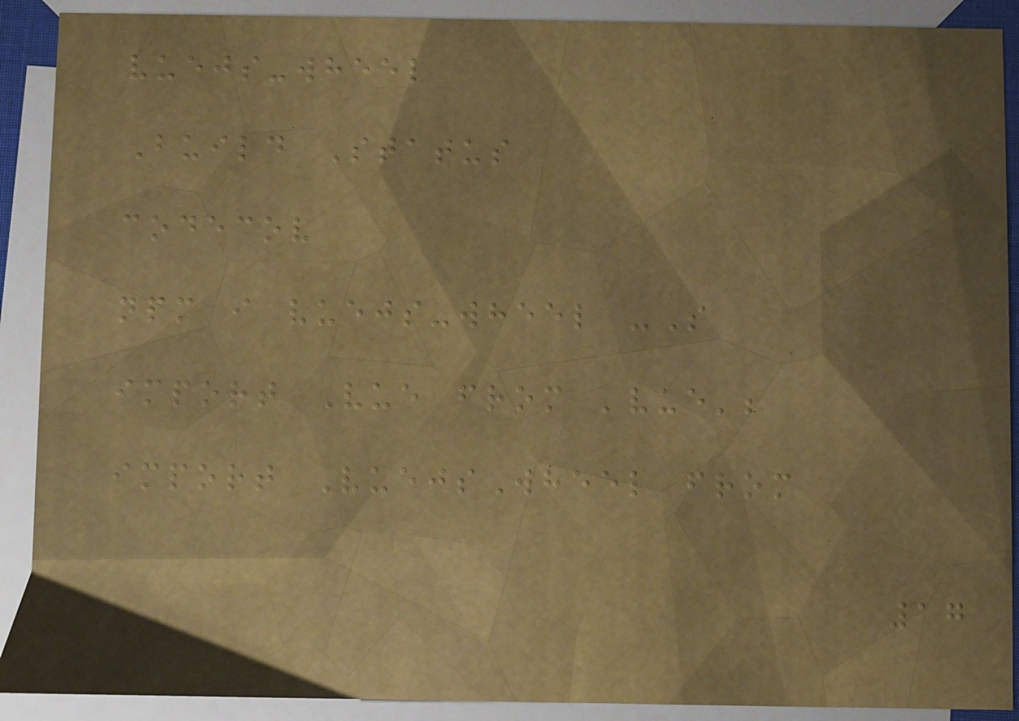vuejs-wheel
Build Status
codecov
npm i vuejs-wheel -S
import Vue from 'vue';
import VuejsWheel from
17
